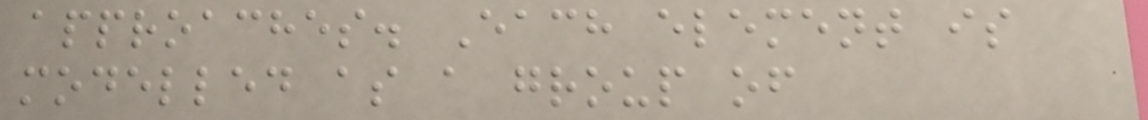approaches. Each element is
modelled as a group of
